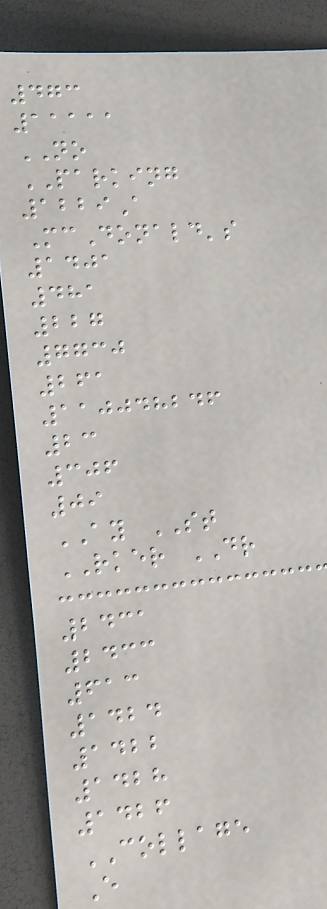473
11111
NO
PARKING
1229A
McDonald's
1401
481
227
7730
261
110048246
23
306
09
AY ST
RKER DR
2431
2433
613
1424
1422
1428
1426
COLLAGE
E
